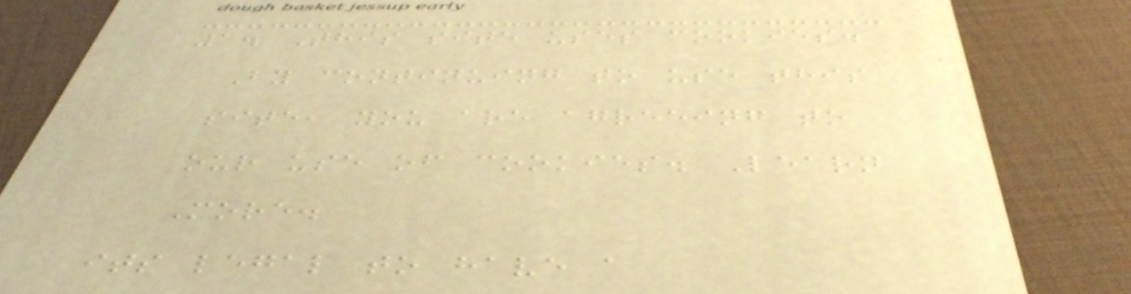1. This site uses cookies.
By continuing to use this
site, you are agreeing to
our use of cookies. Learn
More.
its legal to have a
